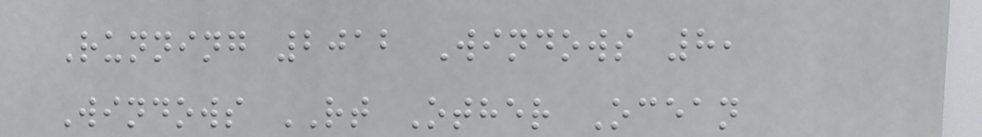Running 2012 Windows 8,
Windows RT Other Ocean
